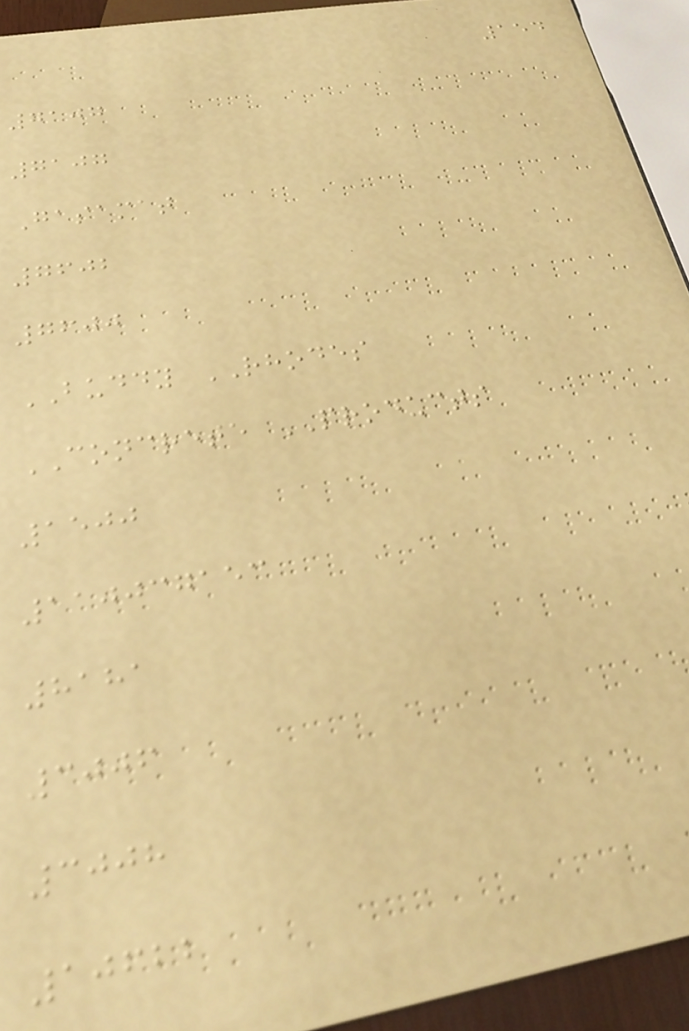154
7107
7107
Gasamat
7602
7600
BUDDY RHODES
CONCRETE PRODUCTS
1500
110037153
8181
3006
3008
10622
